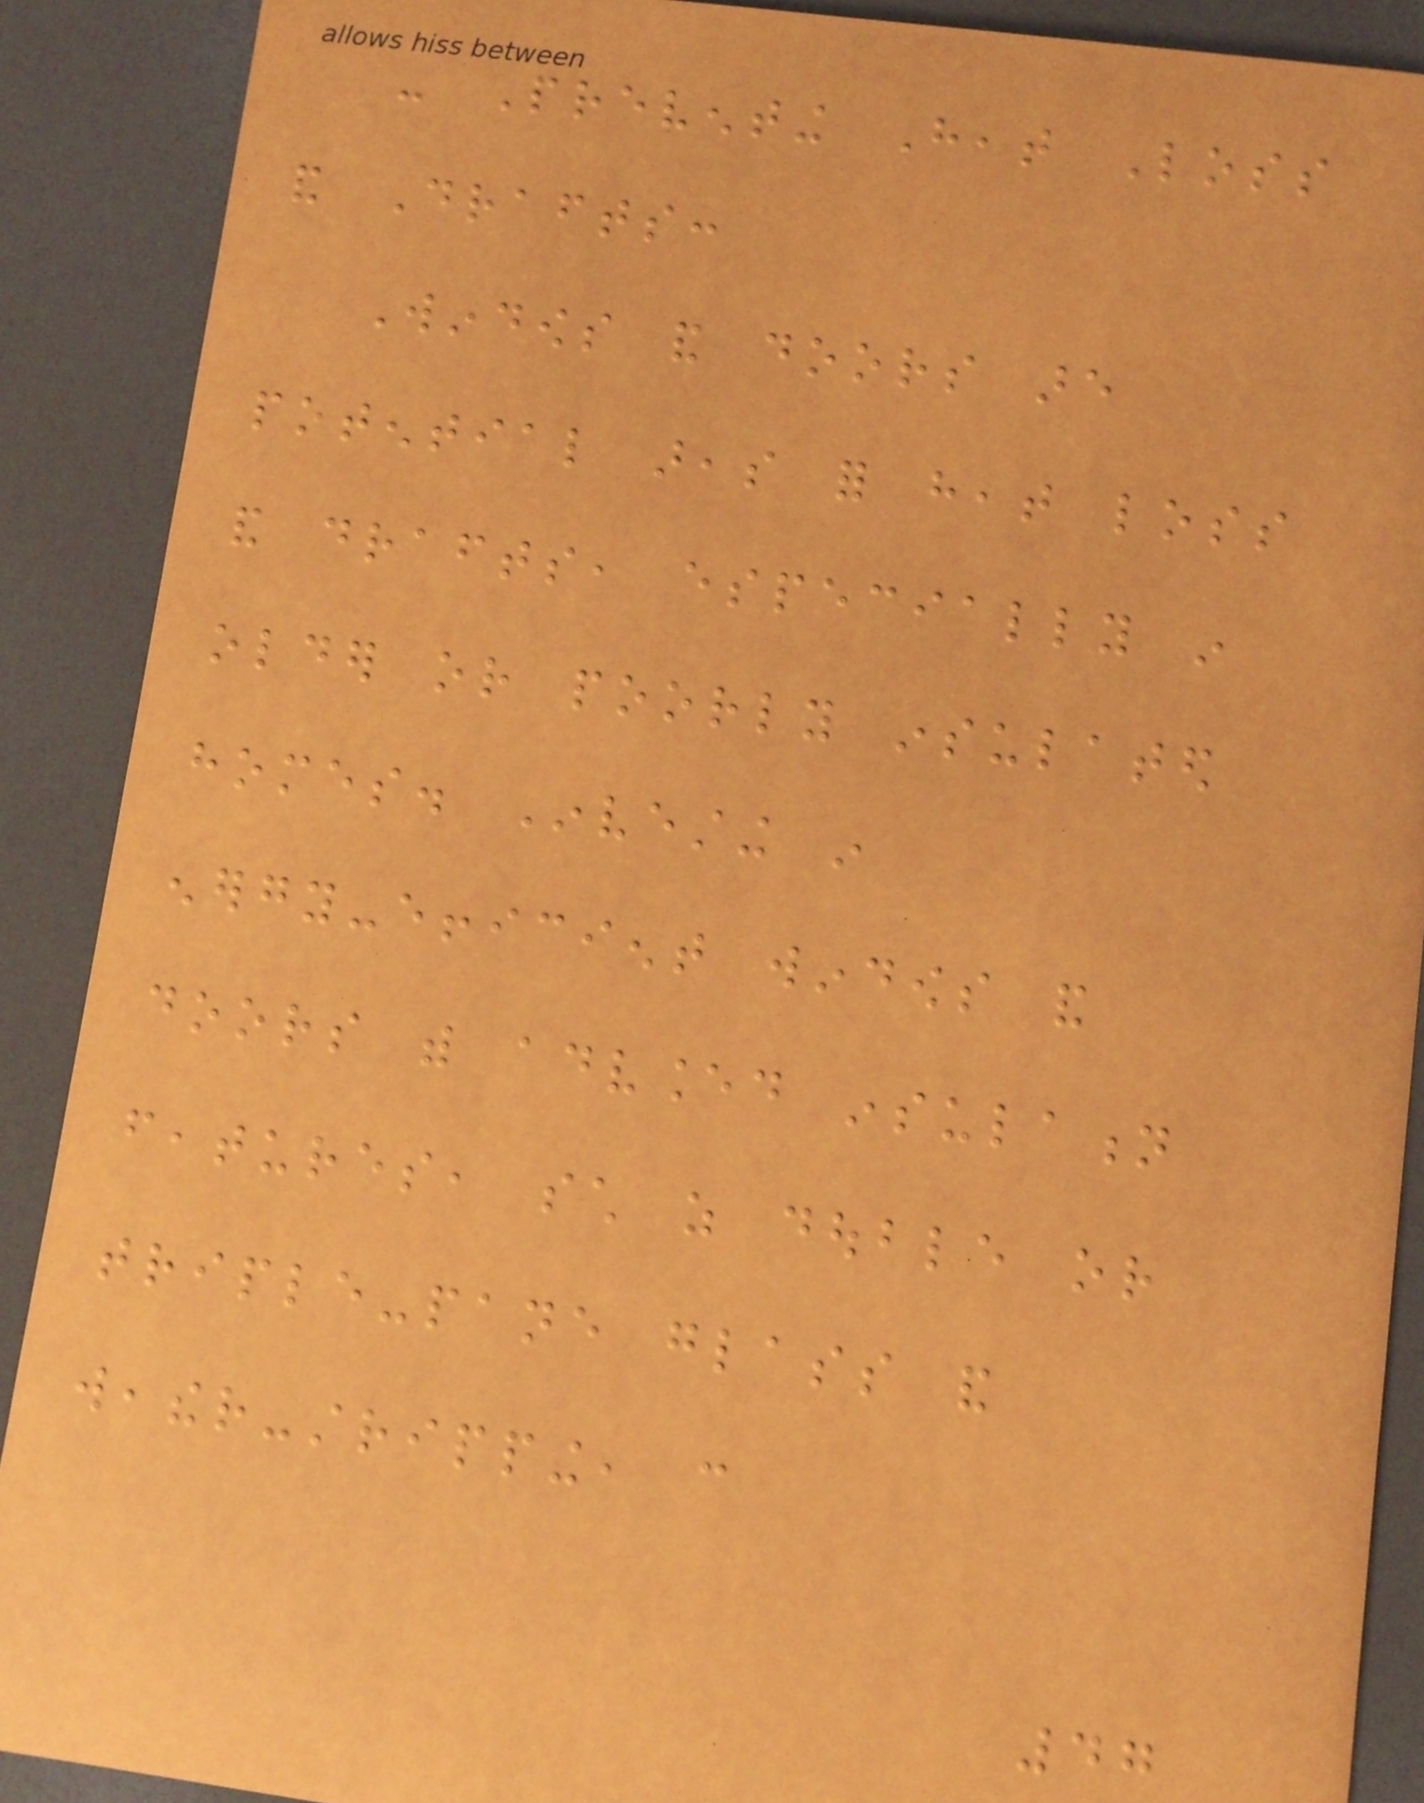- Preventing Heat Loss
and Drafts:
Windows and doors are
potential areas for heat loss
and drafts, especially in
older or poorly insulated
homes. Investing in
energy-efficient windows and
doors with advanced insulation
features, such as double or
triple-pane glass and
weather-stripping, can
47
